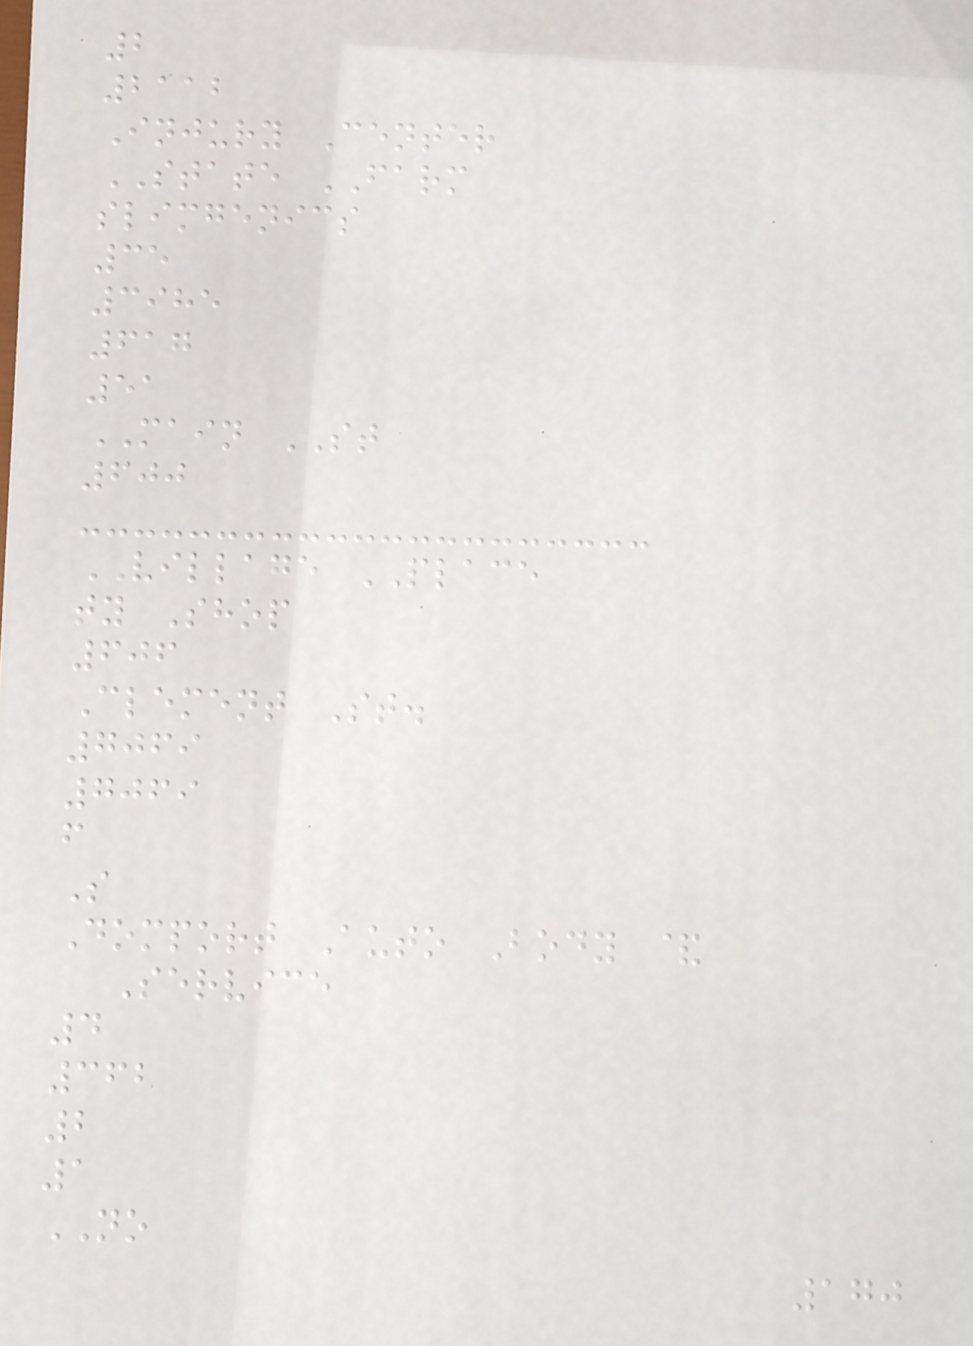2
2112
Injury Center
STATE FARM
slimgenics
35
3985
617
51
MAIN ST
600
VILLAGE PLACE
ty Shop
606
Clement St.
7069
7069
f
S
Domport Auto Body &
Service
4
362
2
1
NO
170
